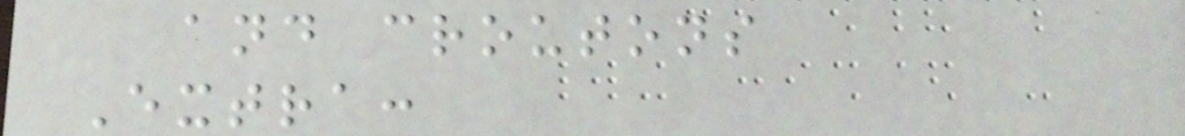and croutons
Extra:
